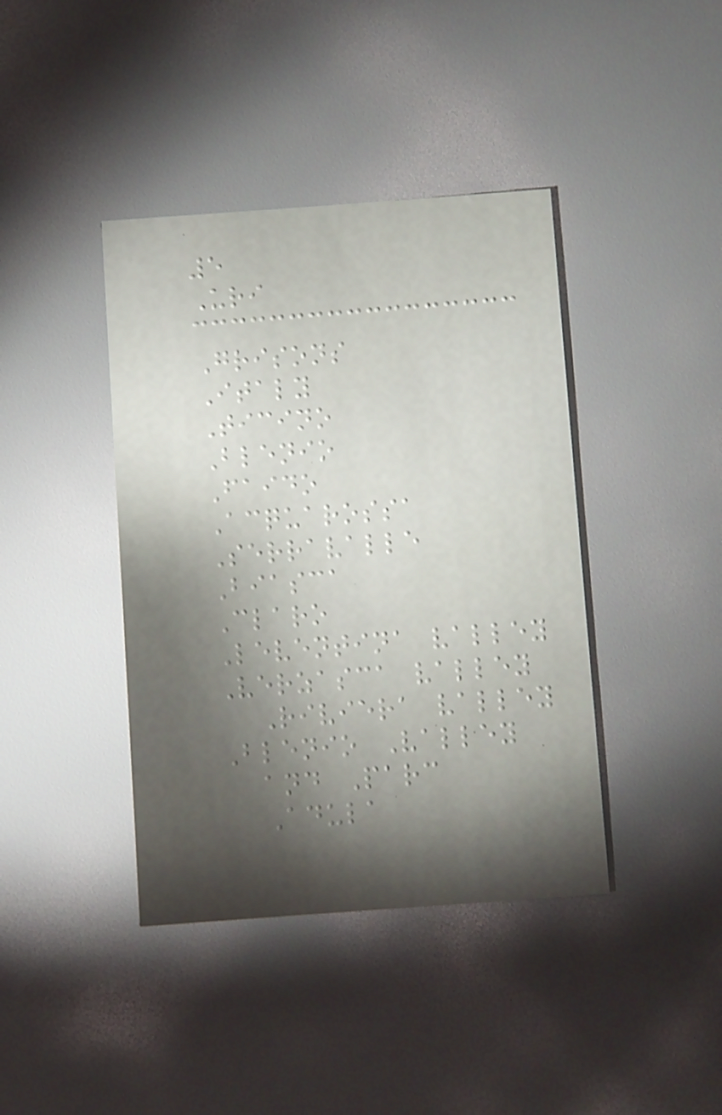5
Uri
Grisons
Italy
Ticino
Blenio
Faido
Acquarossa
Serravalle
Biasca
Claro
Leventina valley
Verzasca valley
Riviera valley
Blenio Valley
and Parc
Adula
